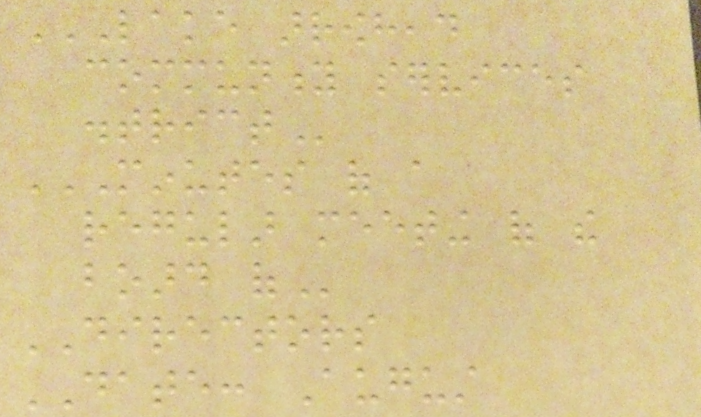LAKE ARROWHEAD
COMMUNITY SERVICES
DISTRICT
MINUTES OF A
REGULAR MEETING OF THE
BOARD OF
DIRECTORS
DATE: August
